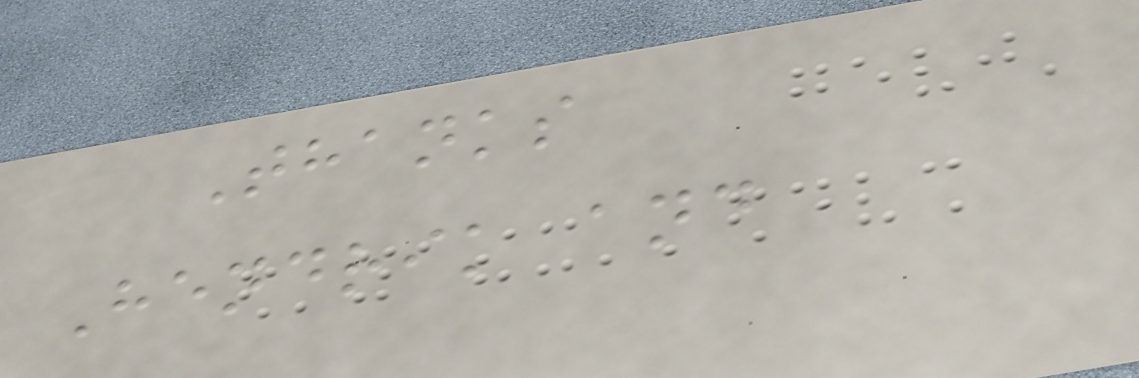Thanks
Hendrik and
